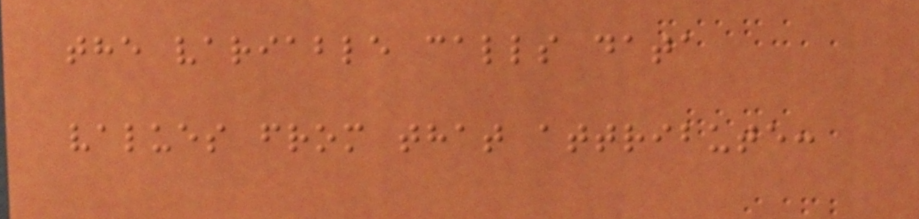the variable calls data
values from that attribute:
